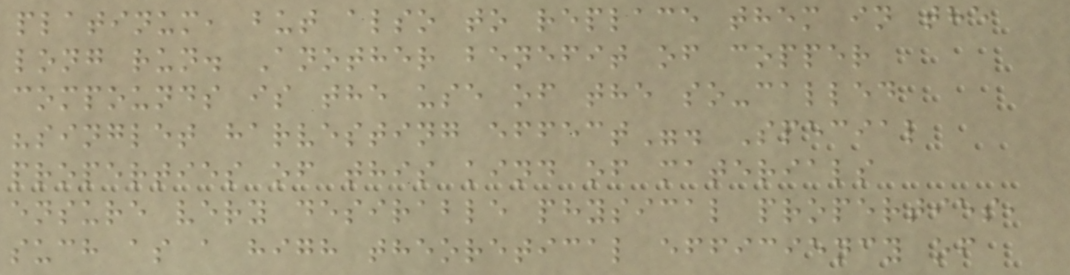platinum, but also to replace them in the
long run. Another benefit of copper
compounds is the use of the so-called
"singlet harvesting effect". Special
properties of this kind of materials
ensure very desirable physical properties,
such as a high theoretical efficiency of
